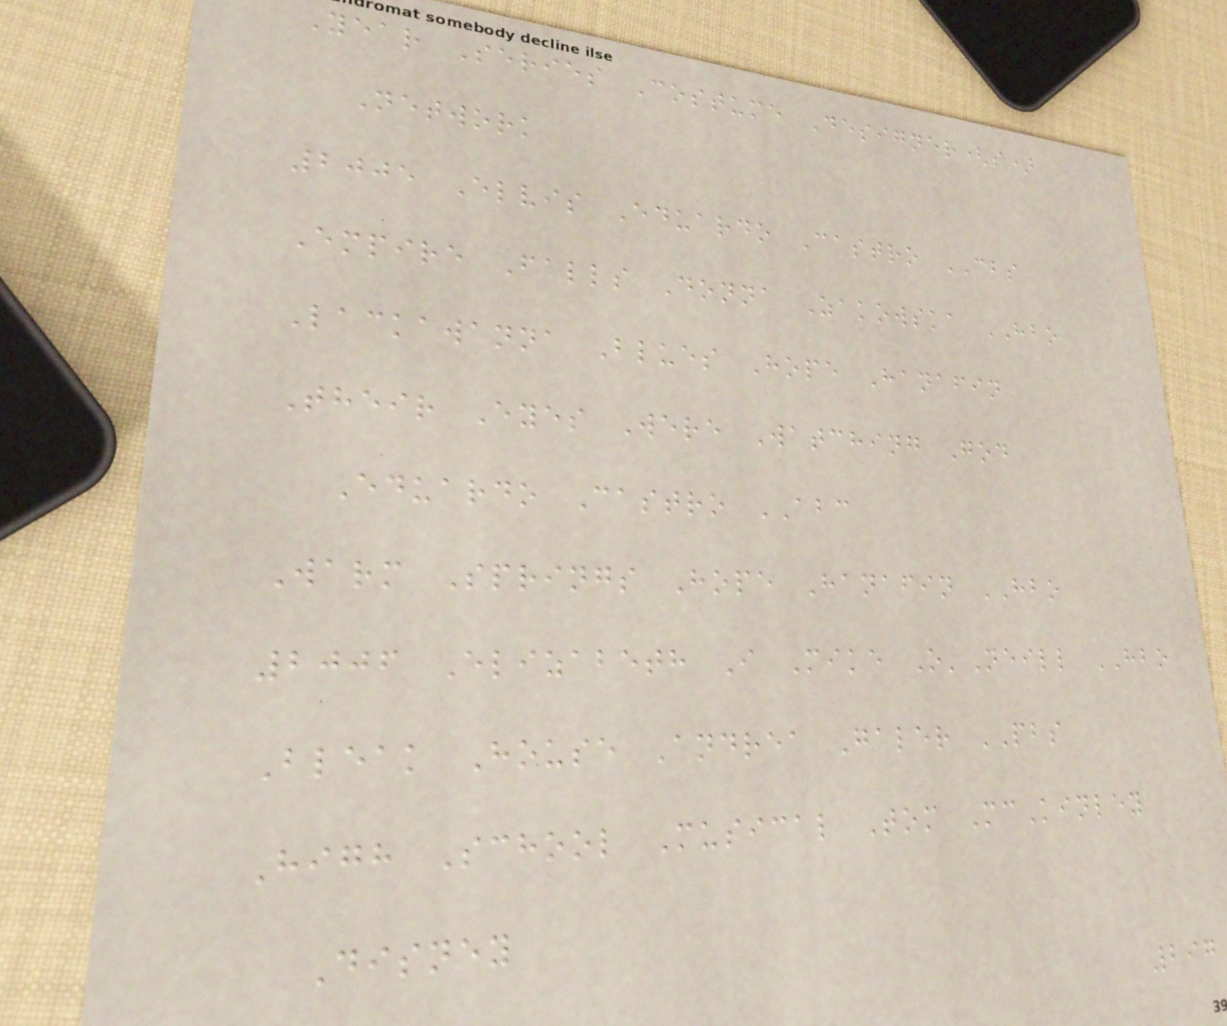Year Series Costume Designer(s)
Network
2005 Elvis Eduardo Castro CBS
Empire Falls Donna Zakowska HBO
Lackawanna Blues Hope Hanafin
Their Eyes Were Watching God
Eduardo Castro ABC
Warm Springs Hope Hanafin HBO
2006 Elizabeth I Mike O'Neill HBO
Bleak House Andrea Galer PBS
High School Musical Tom McKinley
Disney
297
